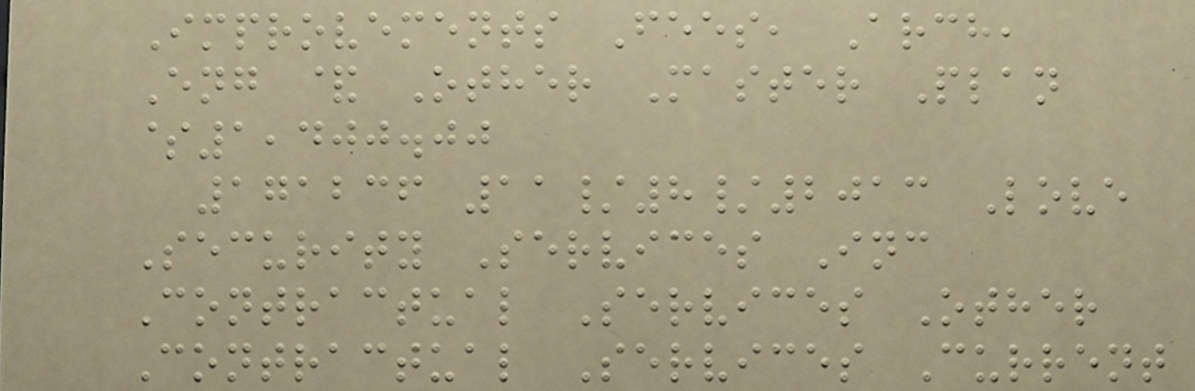Improvements Fees, Arch,
Eng & Other Master Plan
$1,400.00
171236 11/8/2013 Love
Security Services Inc
Contractual Services Other
Contractual Services Current
